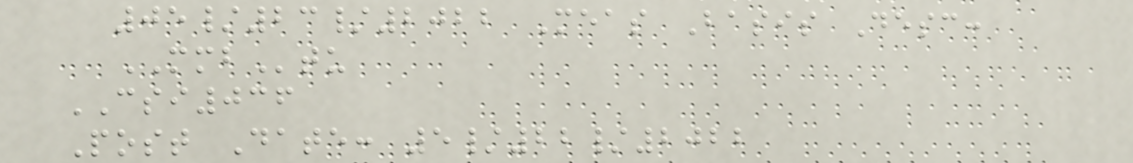05/23/2022 Meas Basis Desc:
MMBtu
CSI036
Post Date: 5/22/2022
